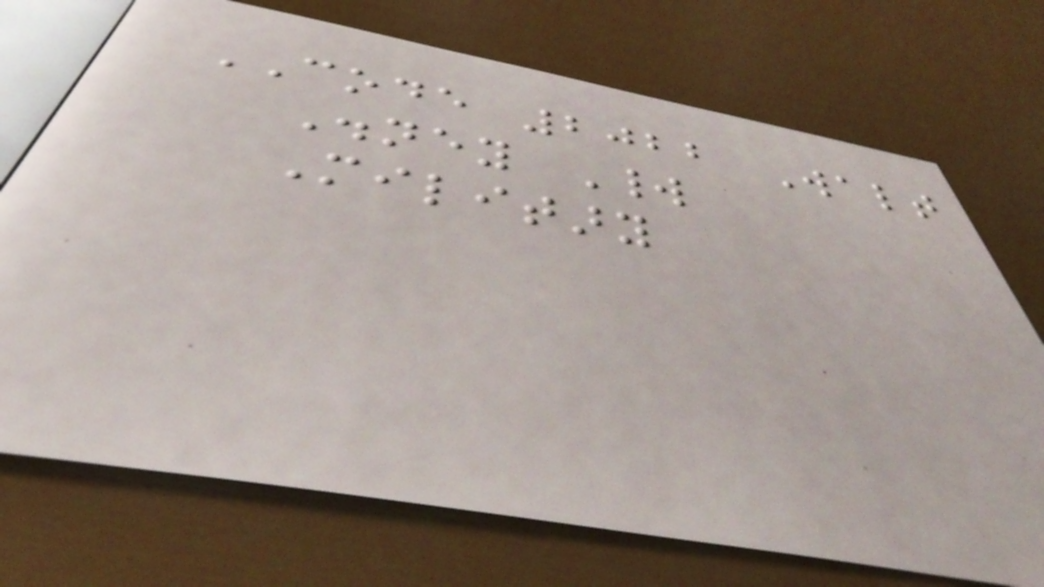CODE 2022 Walt
Disney World
Military
